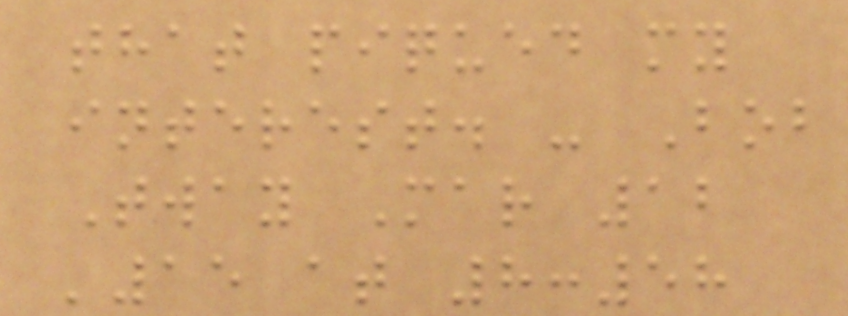that piqued my
interest. - Bob
Tway Mar 12
'15 at 8:58
